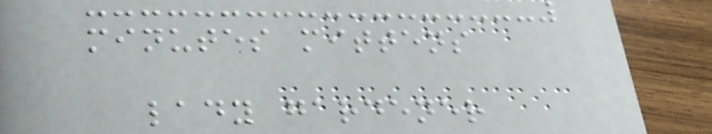minutes mittens
lady gardener
